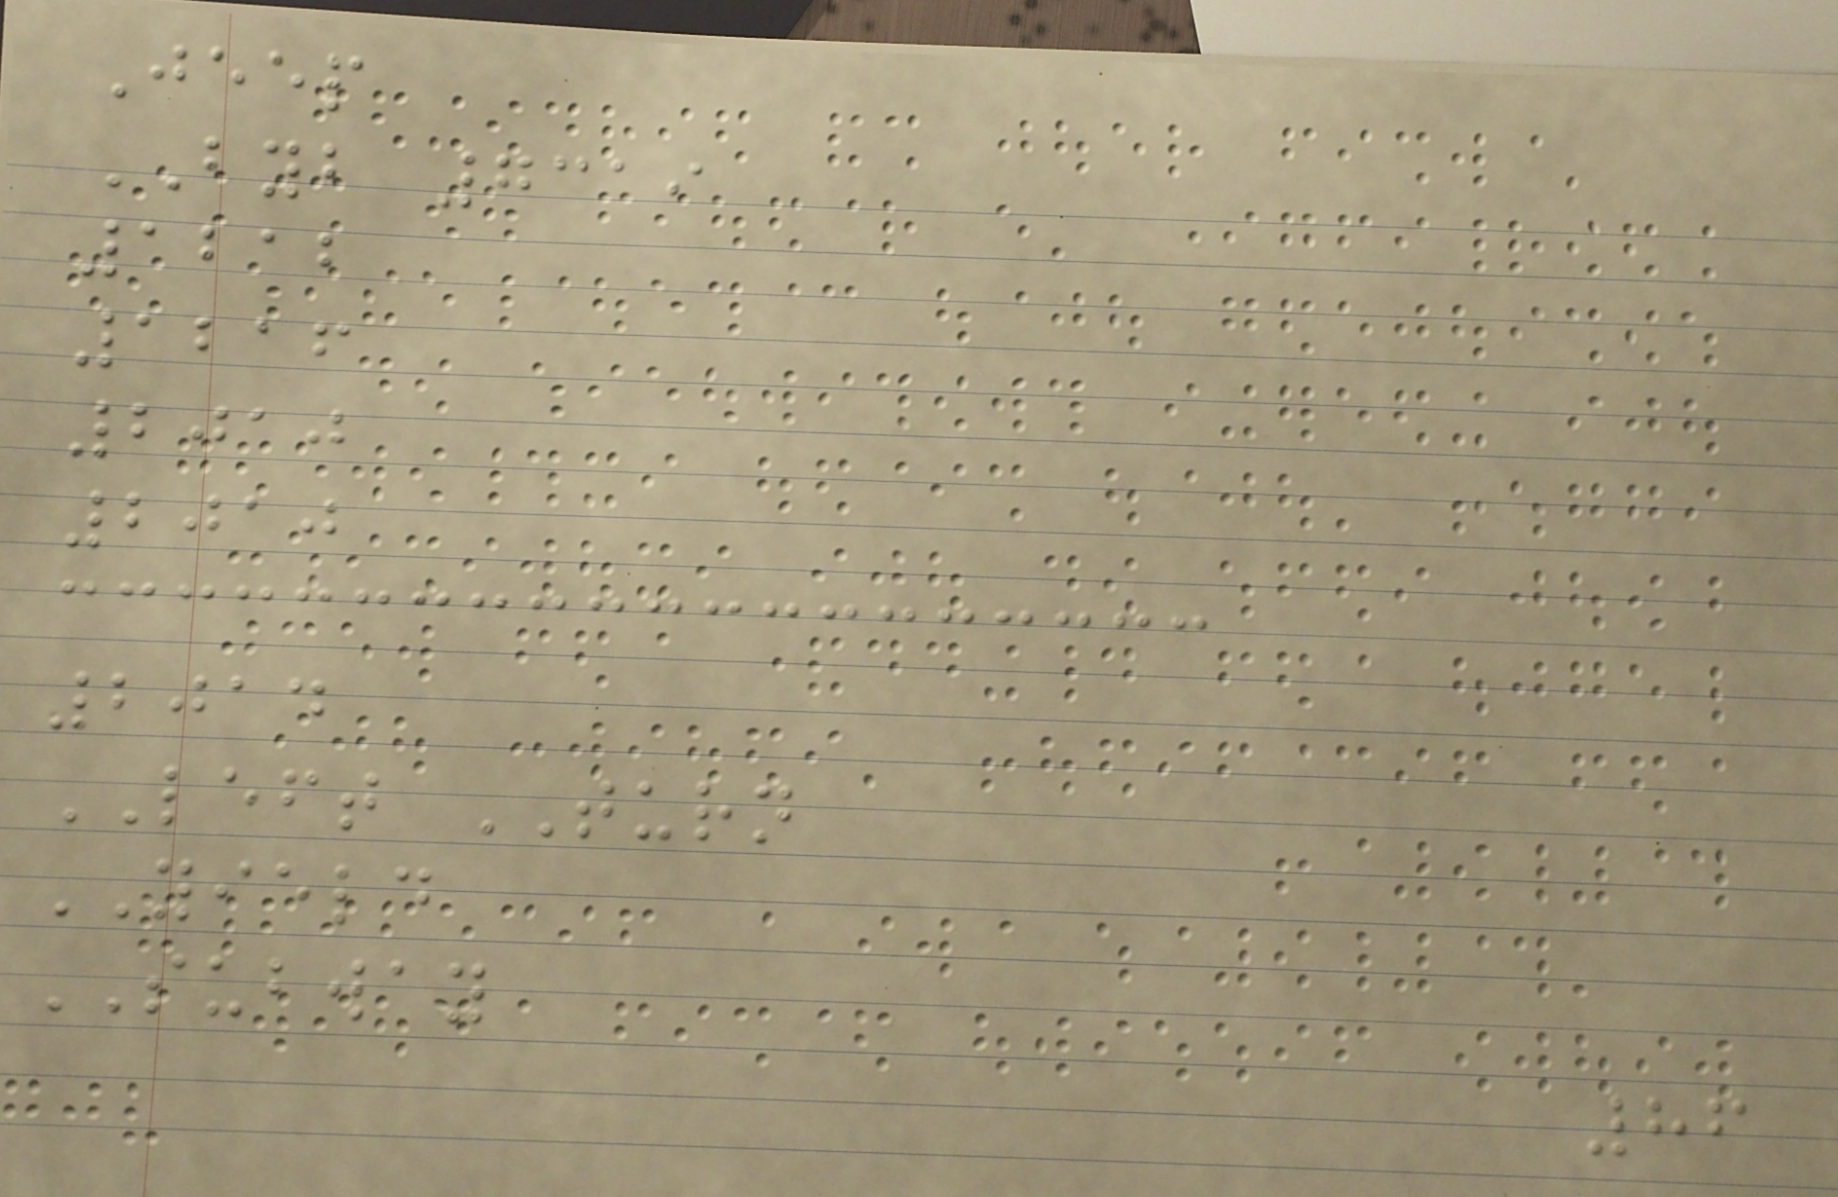Jeep
BYB 7319
1212
1216
2010
2010
2014
LEFT TURN
YIELD
SUBWAY
86
